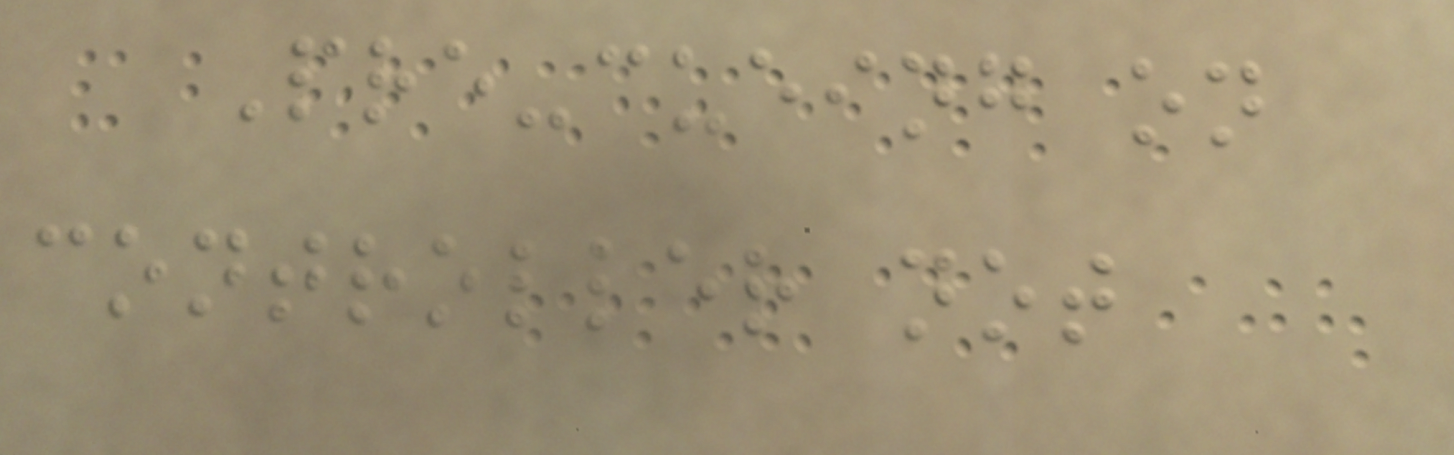Pre-cueing on
controller not
